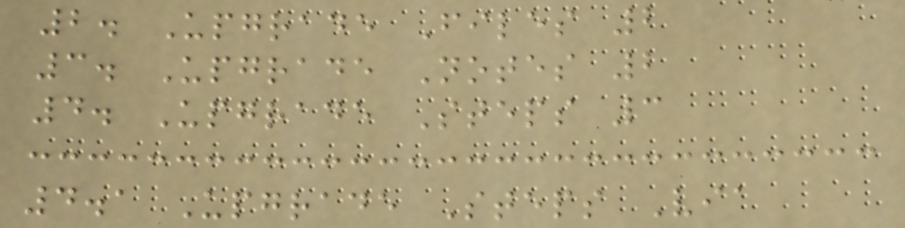2. Upgrade Files 2
3. Upgrade Notes 2
4. Upgrade Steps 3
4.1 Upgrade Steps Via
